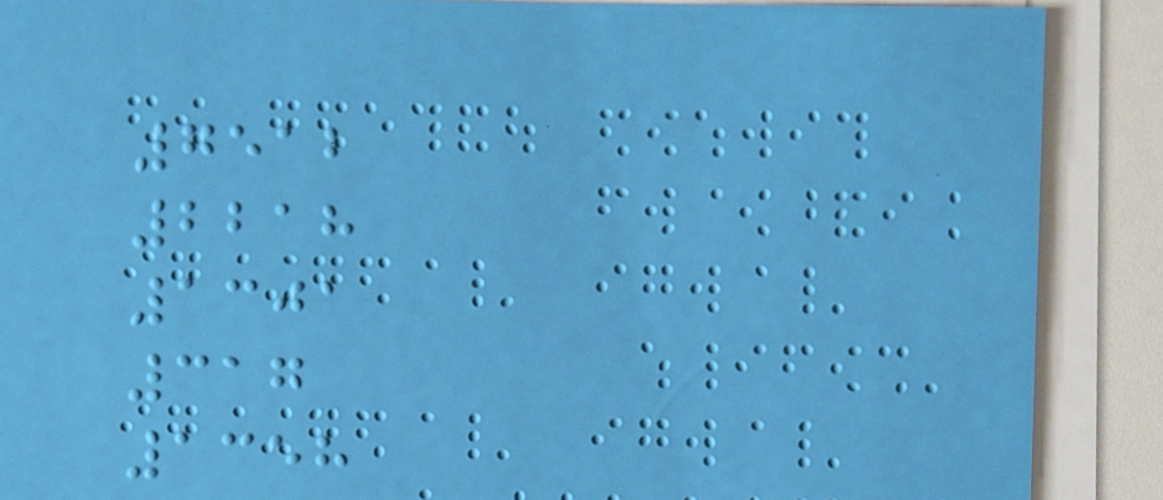7512
2218
1301
317
1358
